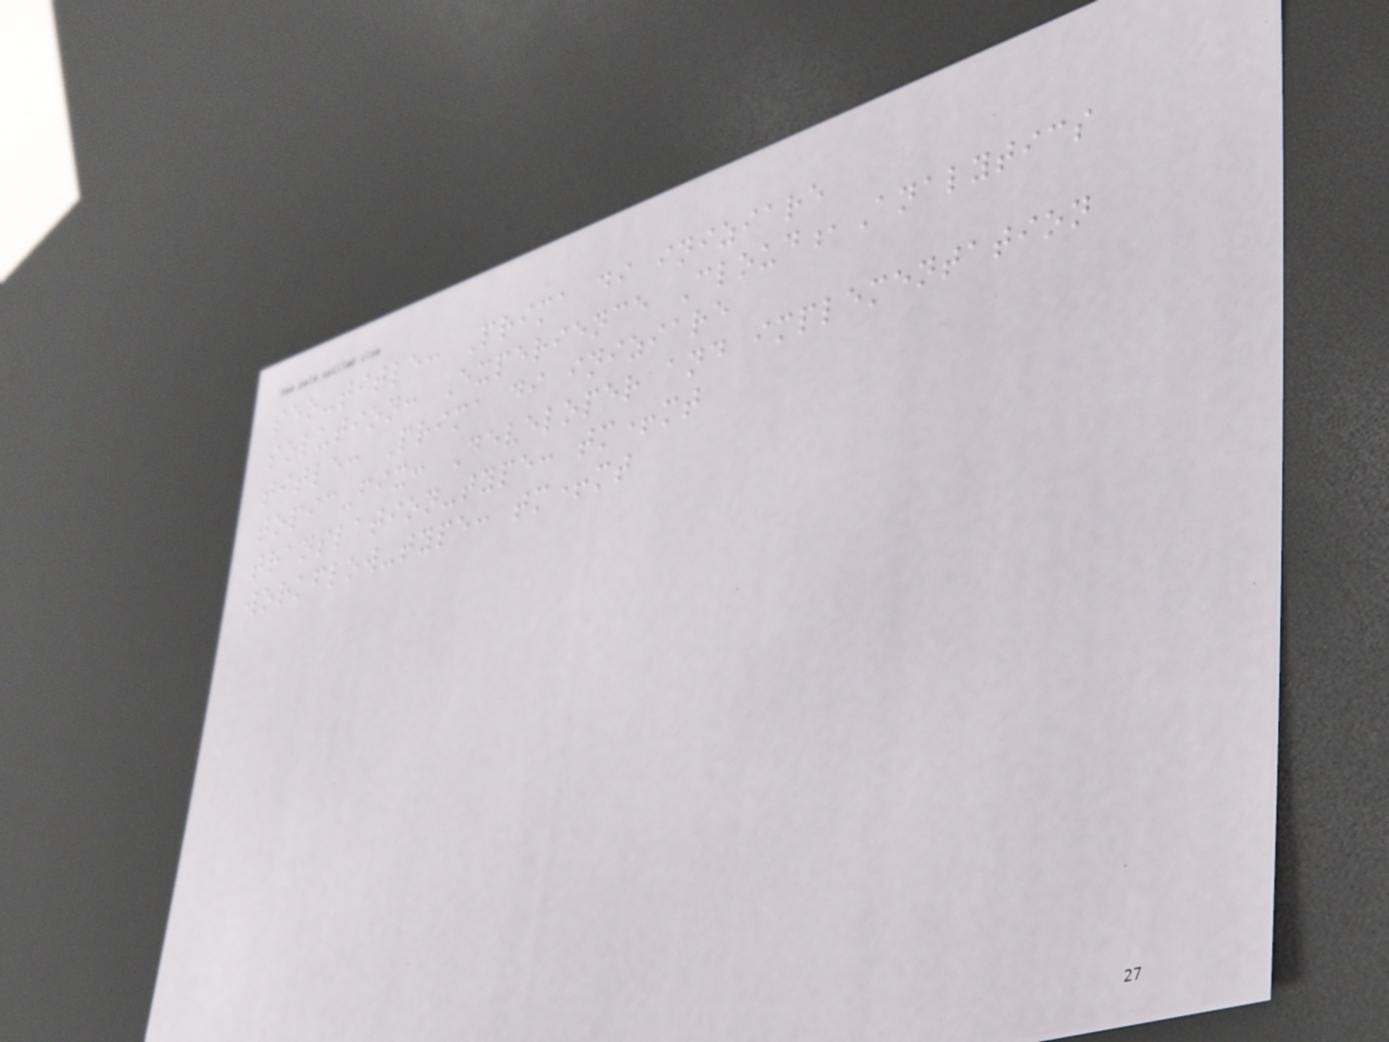seo-title: Prima di iniziare
solution: Experience Cloud,Analytics
title: Prima di iniziare
topic-fix: Developer and implementation
translation-type: tm+mt
workflow-type: tm+mt
